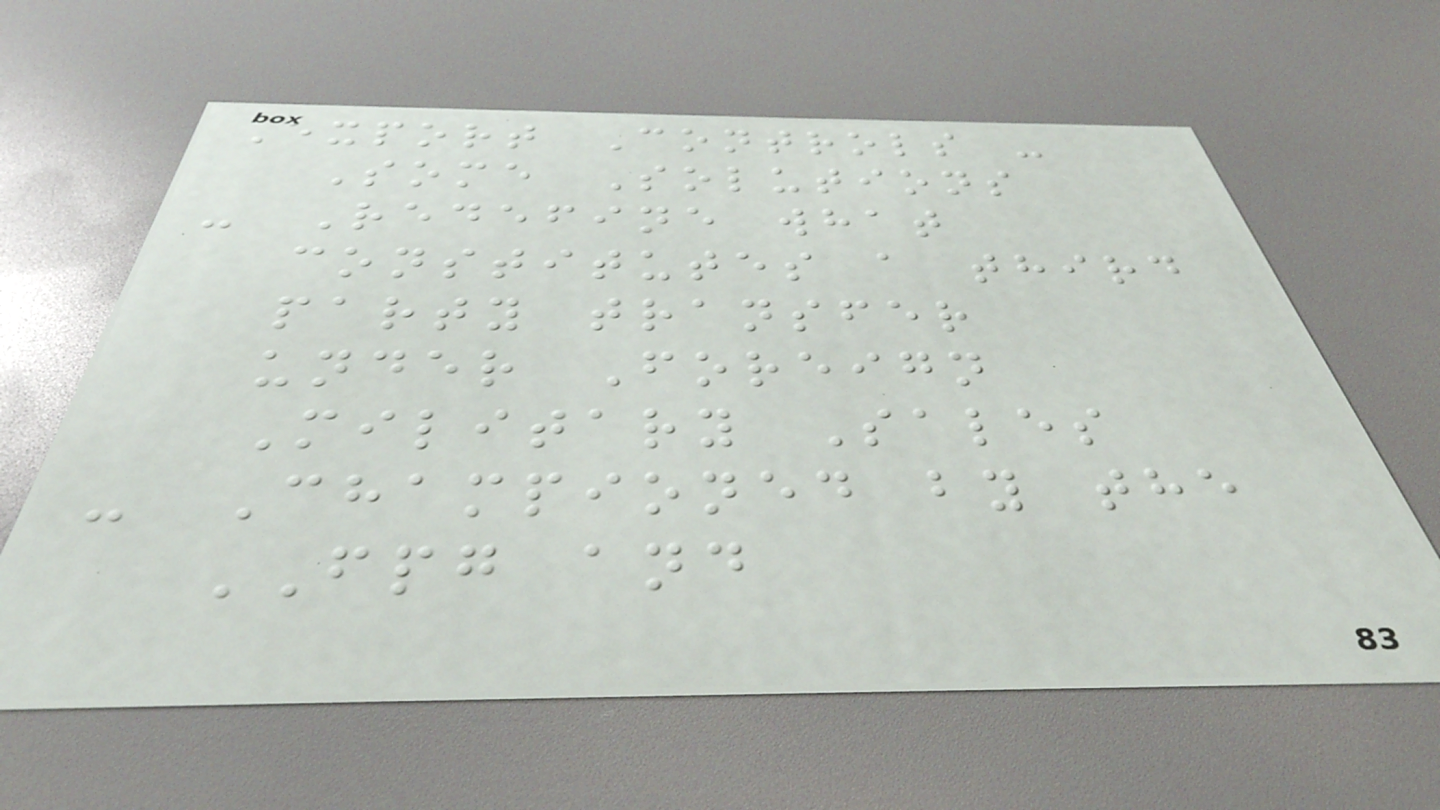Export Controls -
Some Solutions
- Redefine what
constitutes a third
party transfer
under Foreign
Military Sales
- Championed by the
FPG and
